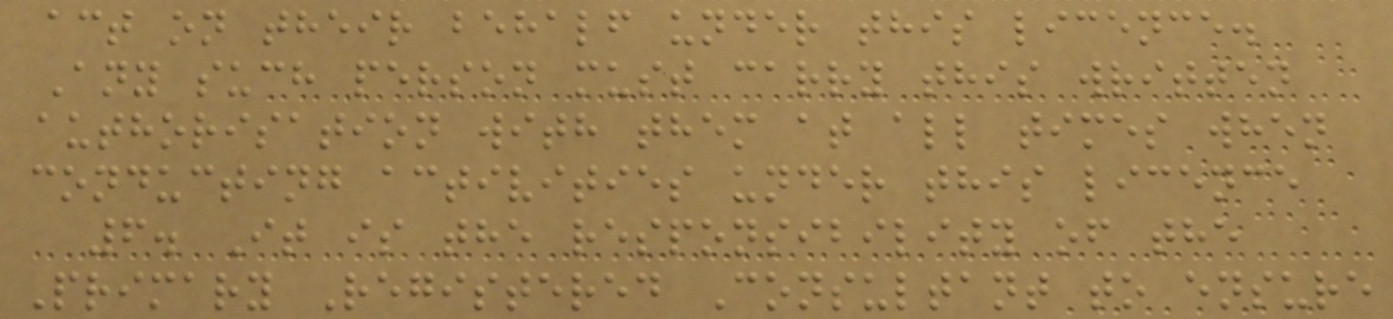act on their behalf under this licence.
Any such person must carry this written
authorisation with them at all times when
conducting activities under this licence
6. It is the responsibility of the
Primary Registered Consultant to ensure
